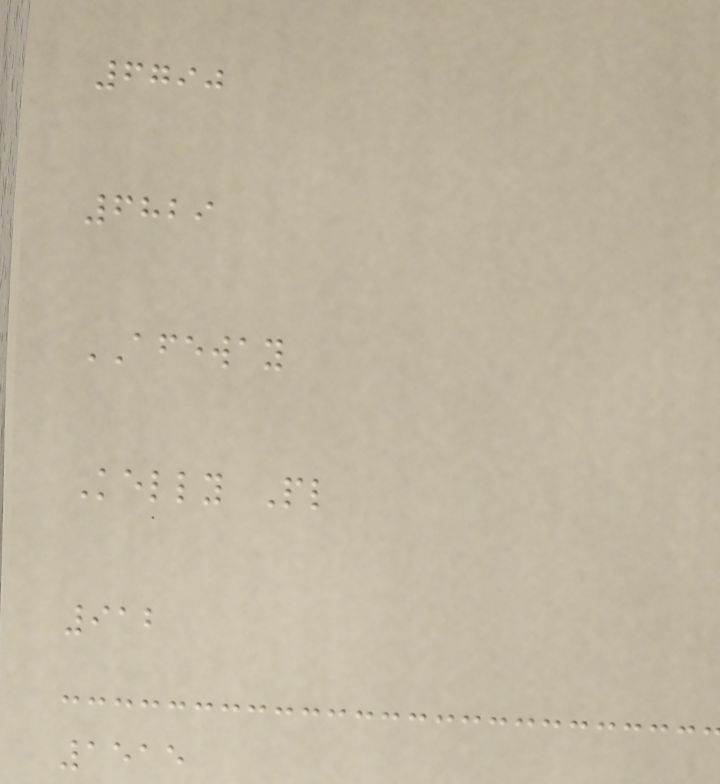6790
6829
AFEWAY
Kelly Pl
912
1515
